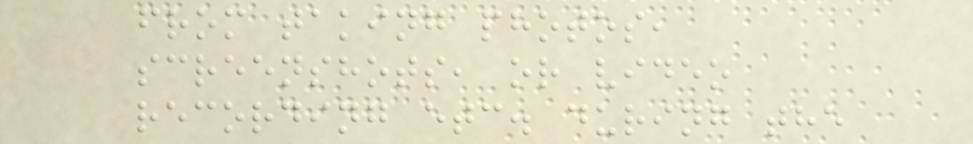from taking photos,
screenshots, or video
recording etc. during the
